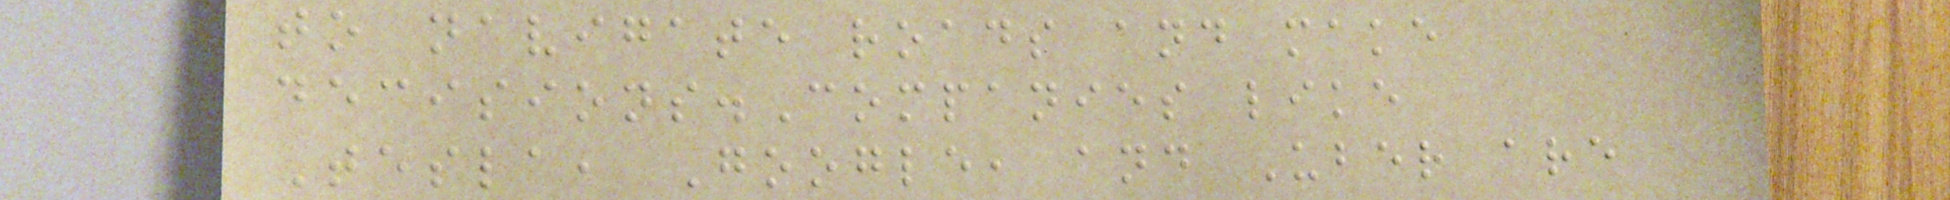to navigate roads and make
decisions.Companies like
Tesla, Google, and Uber are
